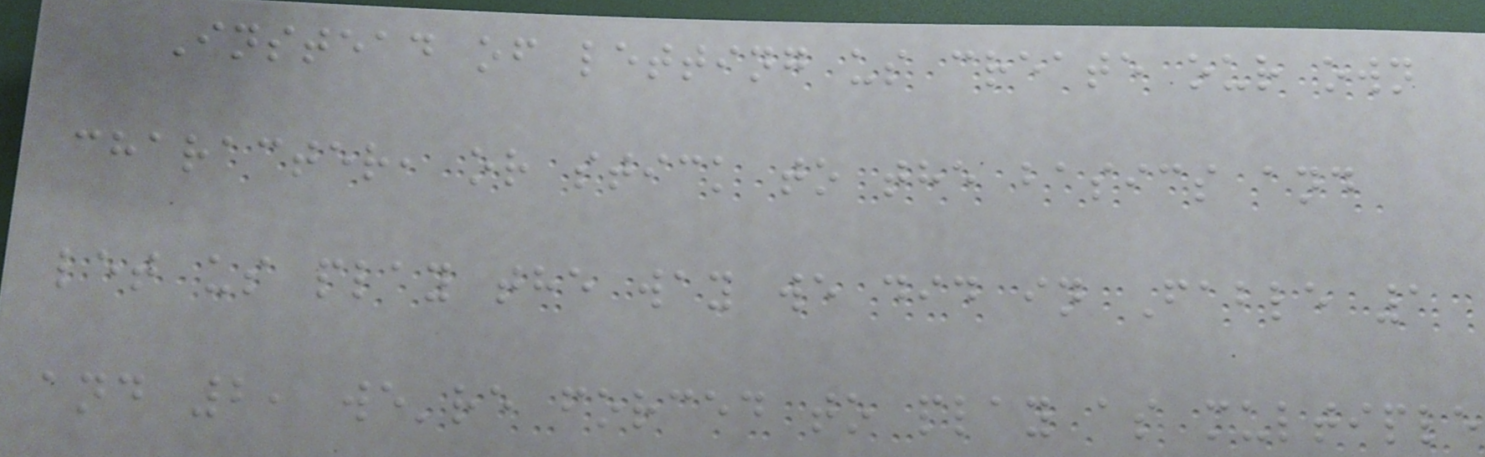Instead of letting us create our own
character, or stick to the basics and
let us play the way we did in Fable 1
and 2, we're forced to play as multiple
